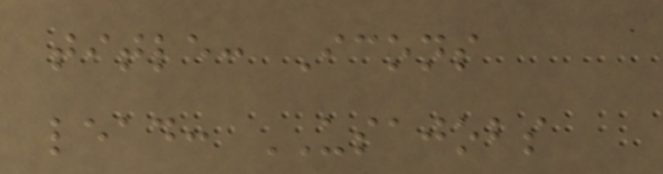title: Icons
lead: USAJOBS
